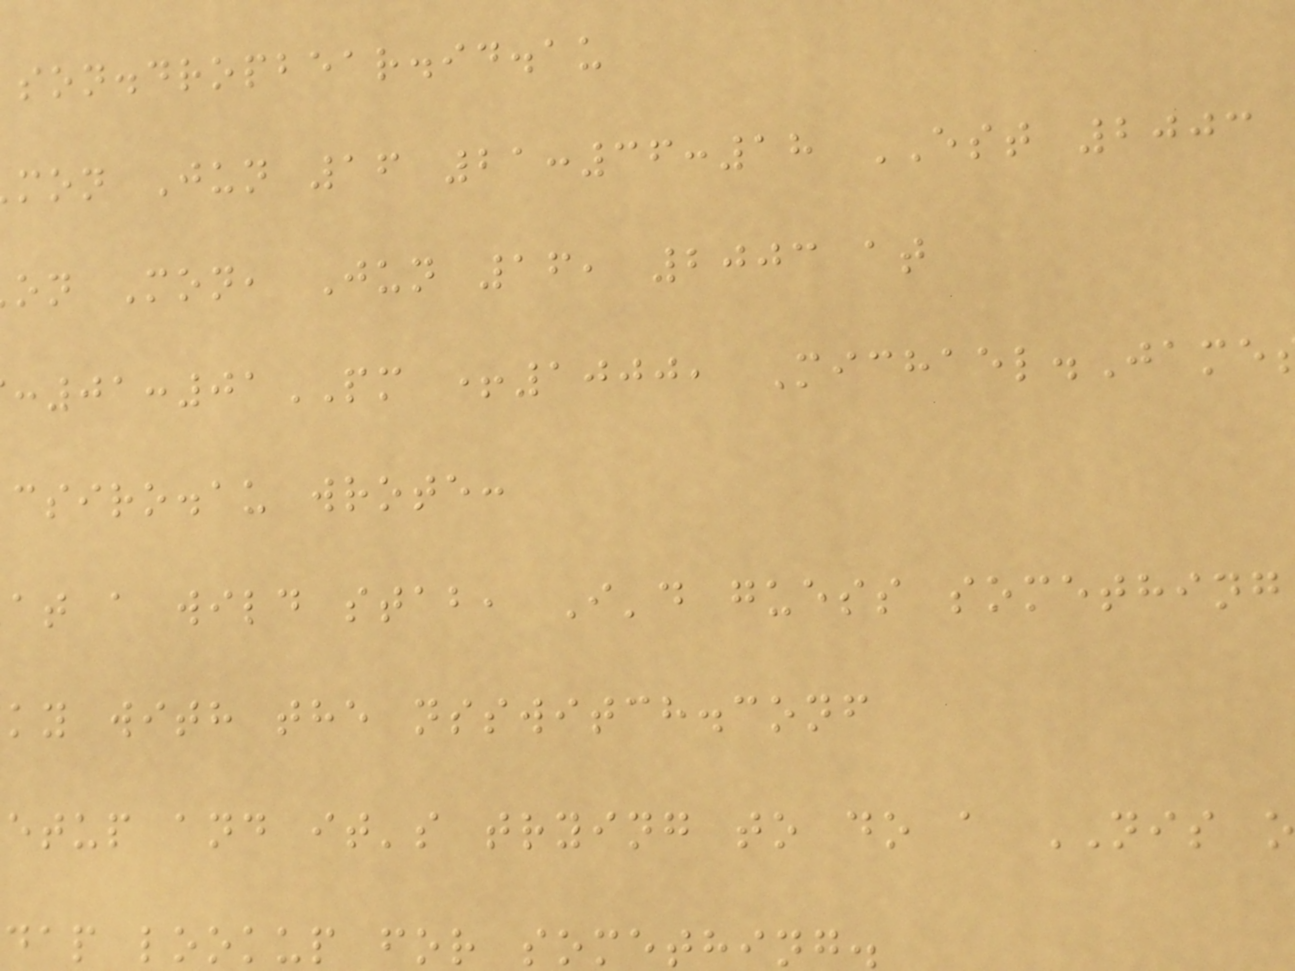son.dropbear.id.au
mon Jun 16 21:36:18 EST 2003
on Mon, Jun 16, 2003 at
:01:01PM +1000, Michael.Jame
csiro.au wrote:
at a wild stab, I'd guess something
ky with the nsswitch.conf
etup and it's trying to do a NIS o
dap lookup for something.
